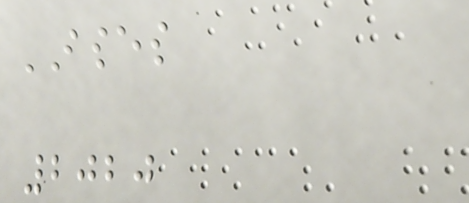ISES
2020
